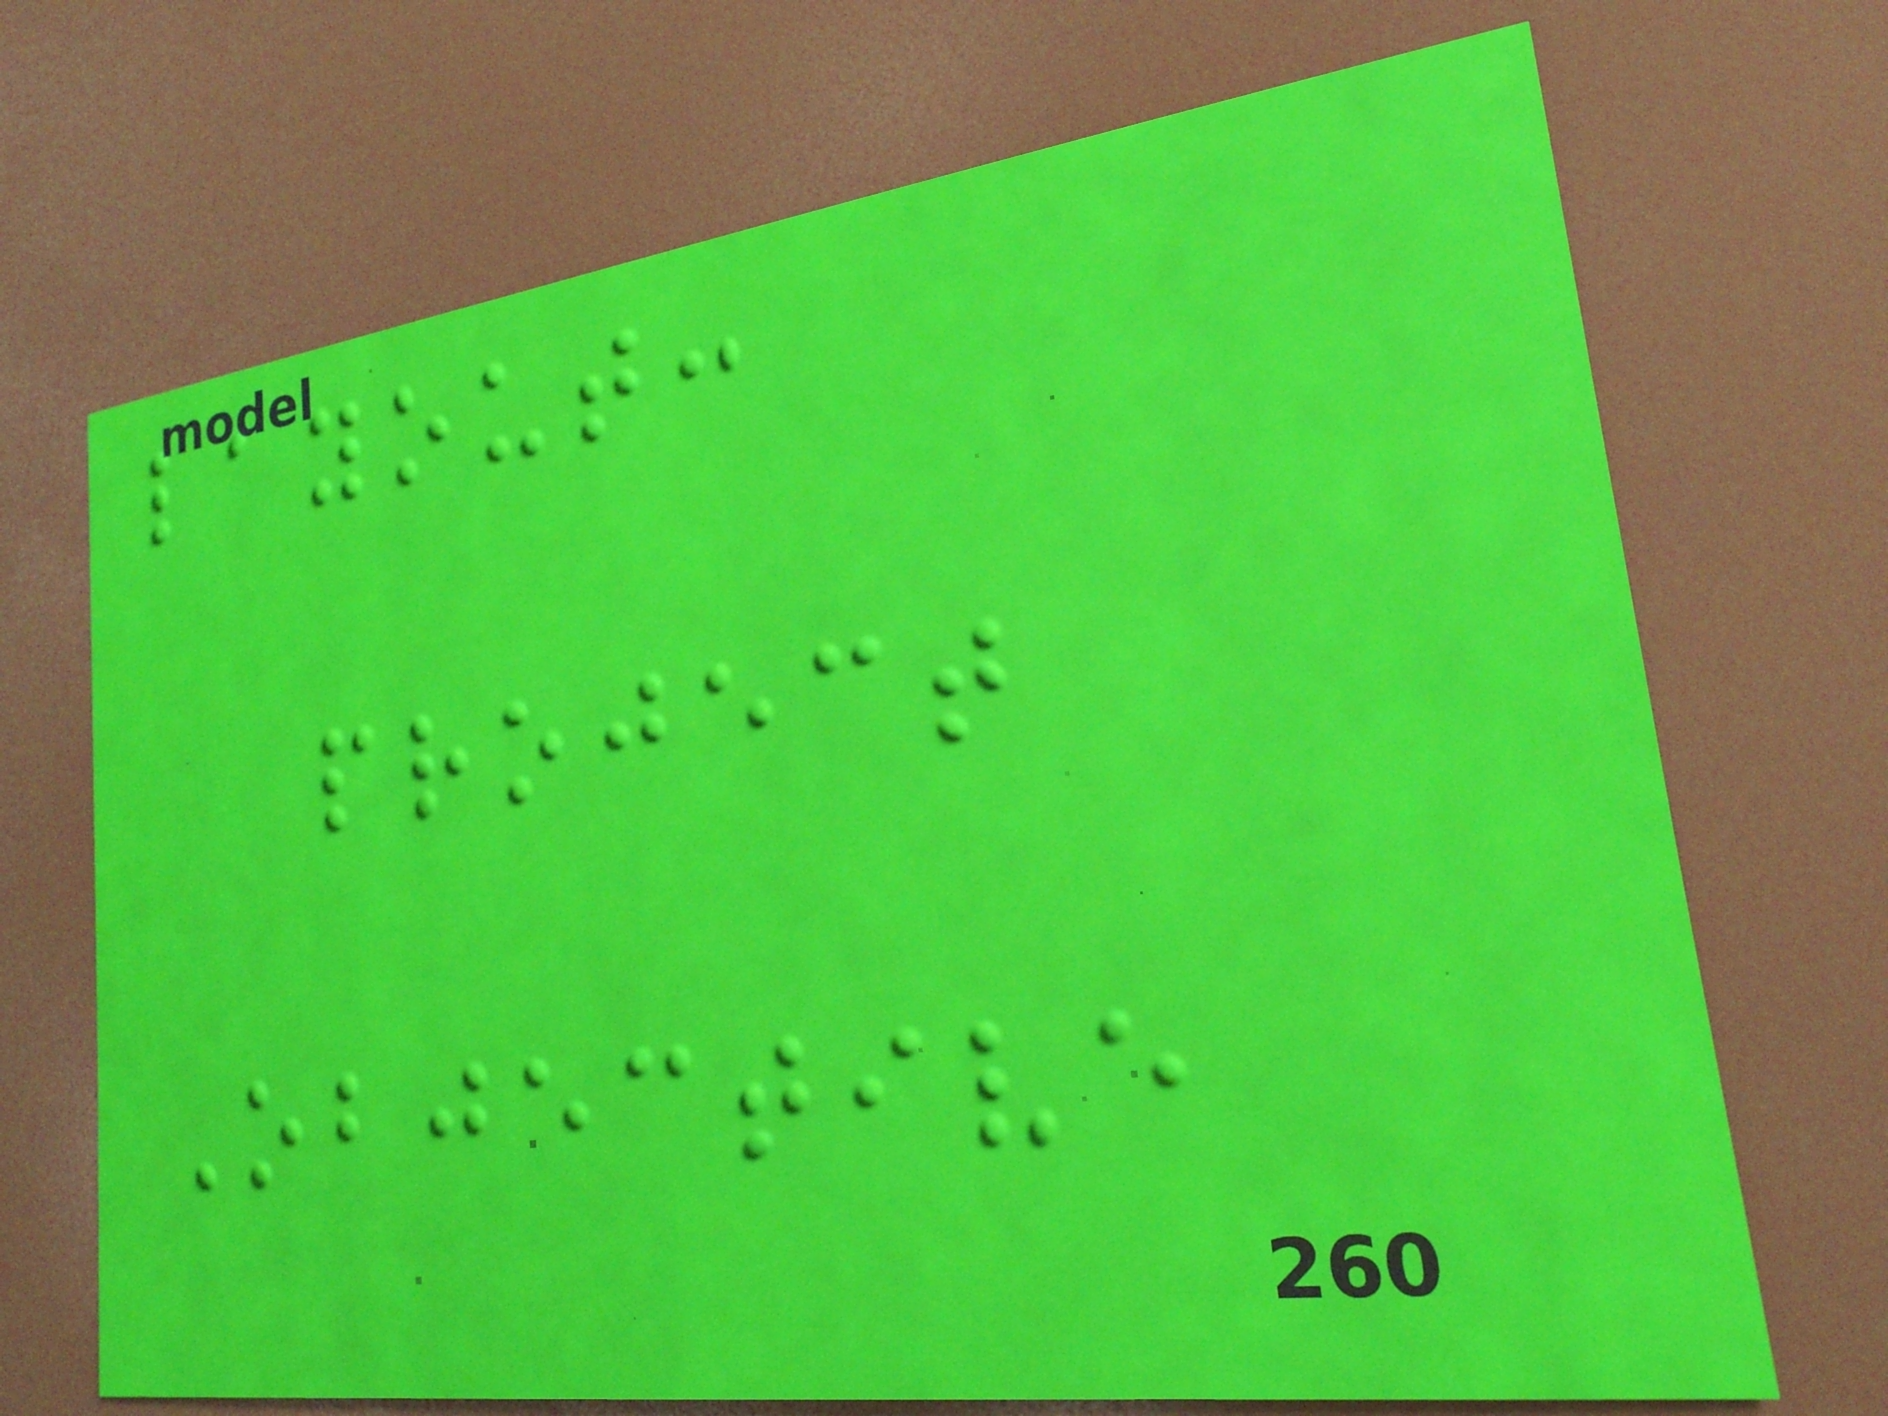layout:
project
Objective
